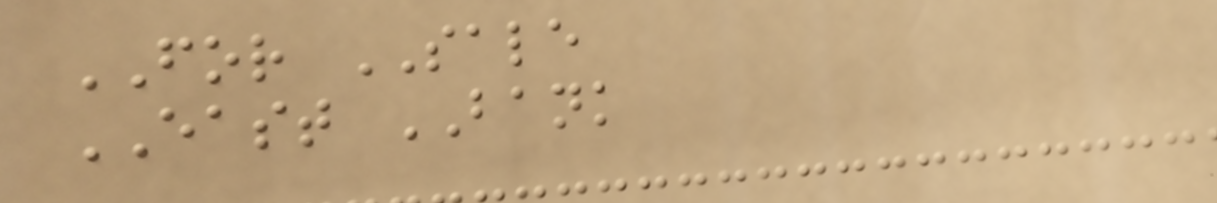FOR SALE
EAST BANK
